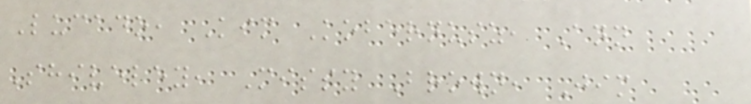Lucado, Kim Kobernusz, Ann
Shiveley, Missy Brown, Jim
